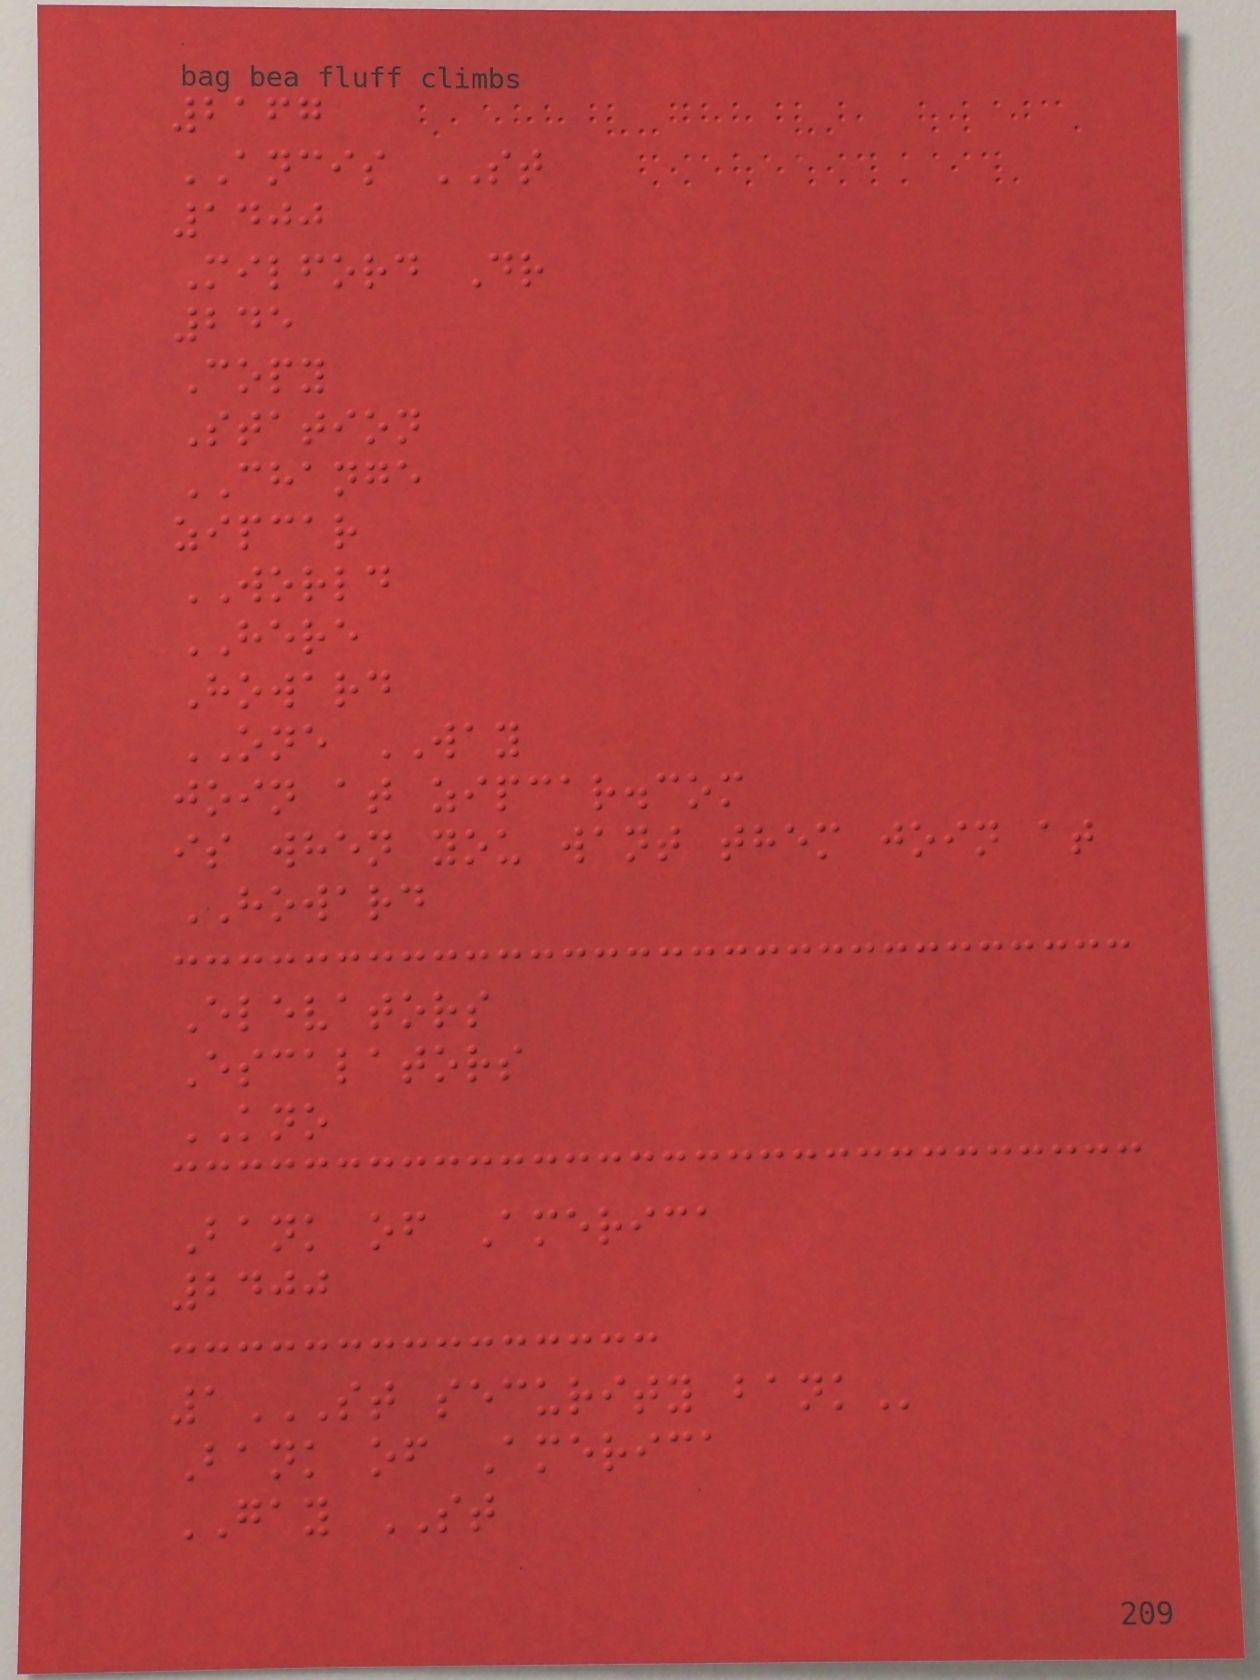2167
ANCIS ST
1400
Milford Dr
245
Copy
Station
CHANGE
zipcar
WORLD
HERE
Howard
ONE WAY
join at zipcar.com
is when you want them join at
HOWARD
Elevators
Escalators
KNO
Bank of America
2400
1ST SECURITY BANK
Bank of America
GAY ST
